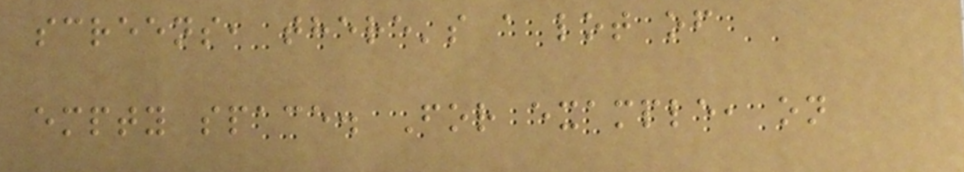screens, there's a lot of
empty space. For example, on
